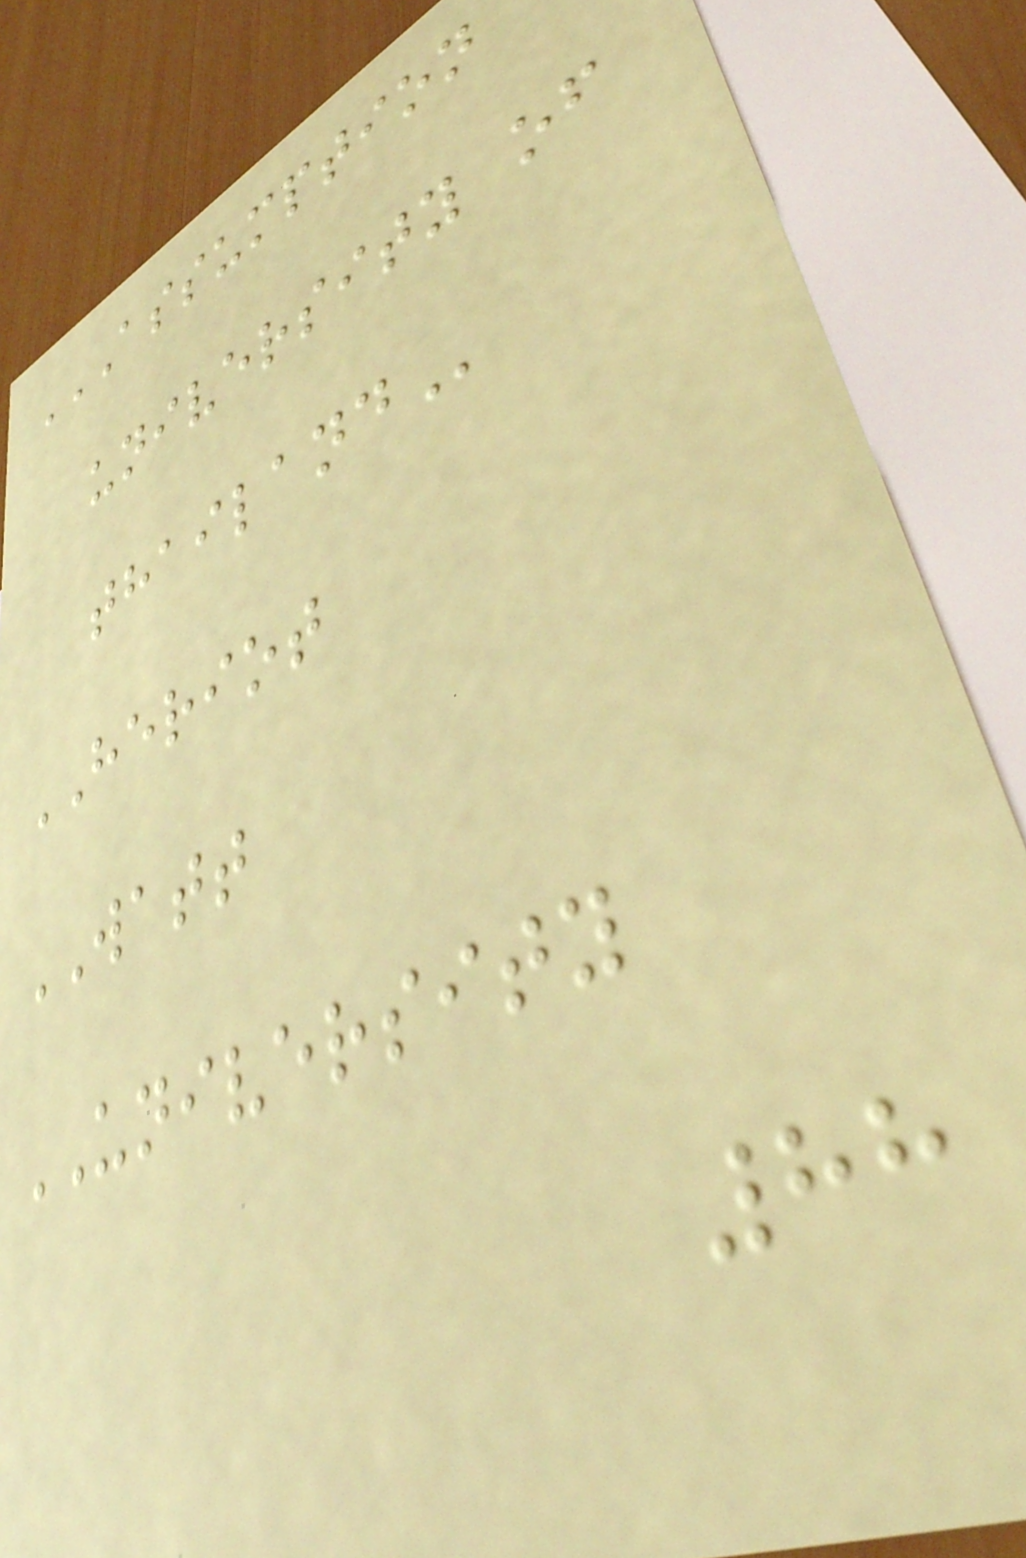ASSUMPTION
UNIVERSITY OF
THAILAND
HERIOT
WATT
UNIVERSITY
88
